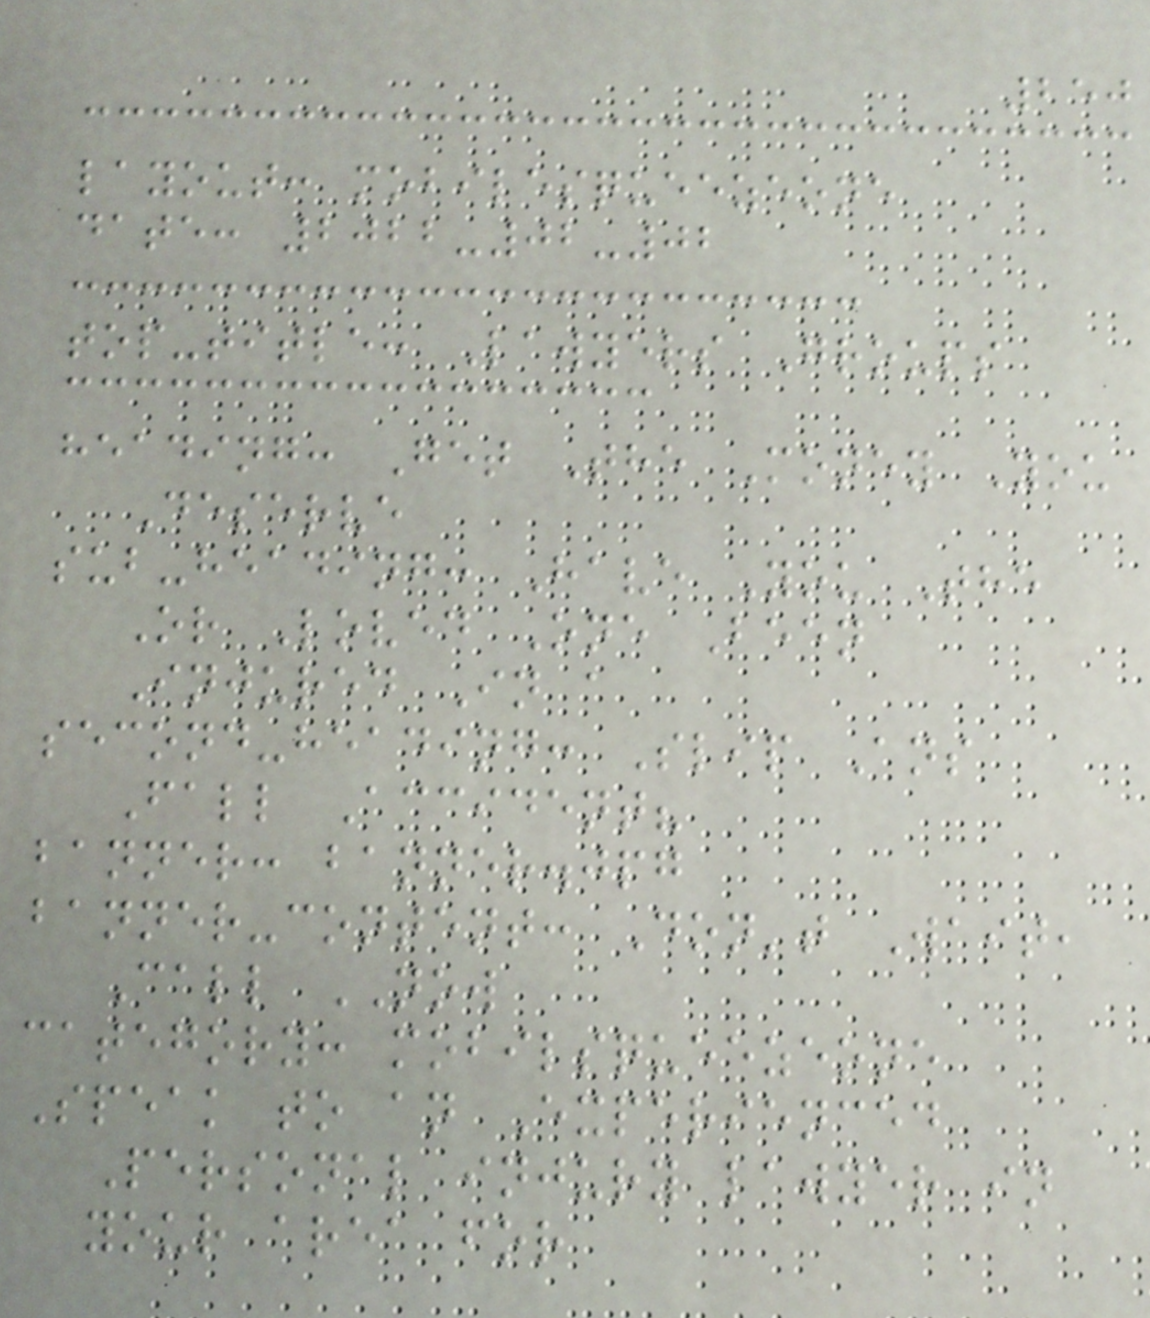250
layout: mobilesqueezeone
date: 2022-02-02
top-title: Lawyers Groups
heading: Get The Money You
Deserve
sub-heading: Have You The
Or Loved One Been
Injured In a
second-heading: Slip Ans
Fall Accident?
banner: banner.jpg
banner-content: Don't Wait,
Call NOW
category: mobilsqueezeone
Speak to an Experienced
Personal injury lawyer in
your area for
